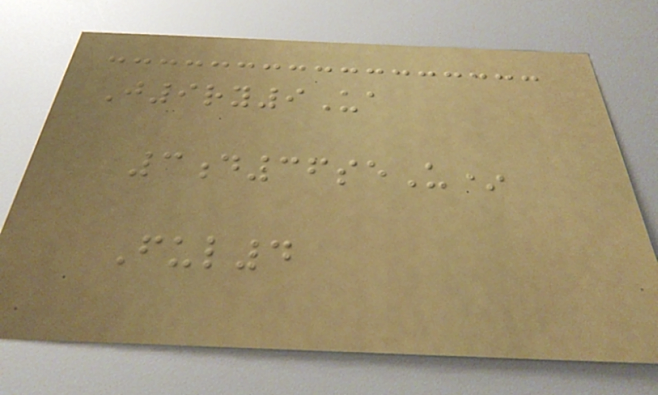J9ry9Ua
3d36seU*
Ful4
